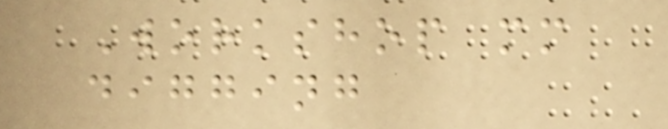Workshop mm
digging
